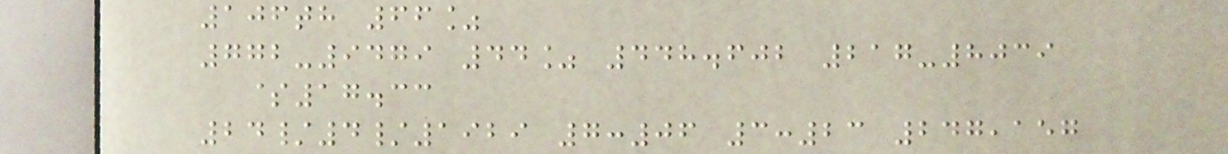106th 66%
772-9479 44% 448.602 217-8039
$17.33
24/4/1929 7:06 3:23 247,157
